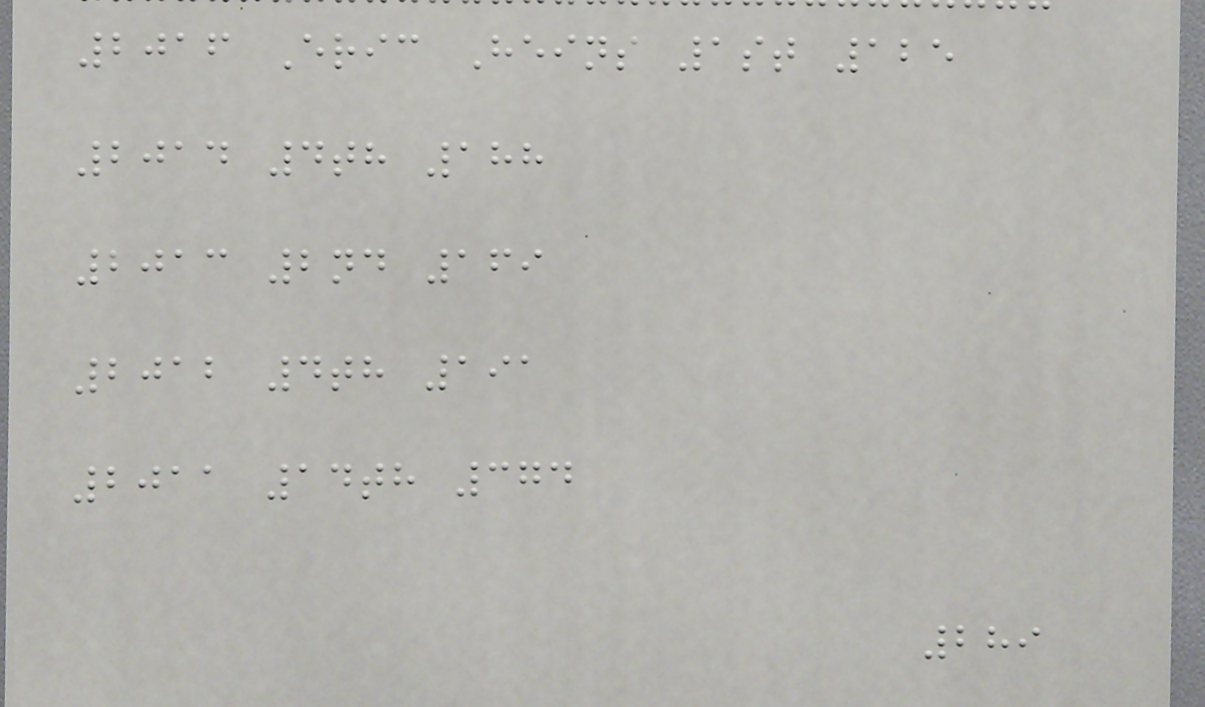2016 Eric Heins 1st 125
2014 4th 188
2013 2nd 169
2012 4th 191
2011 14th 374
289
